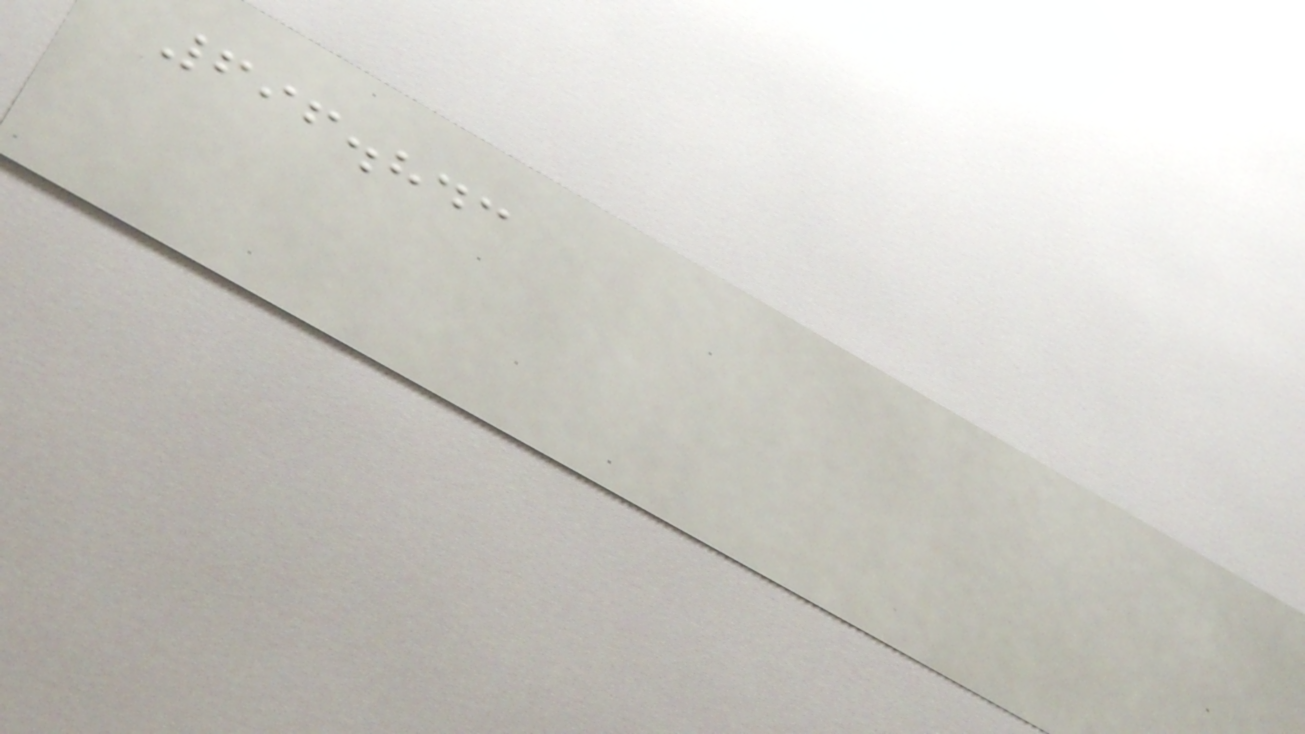696.843
